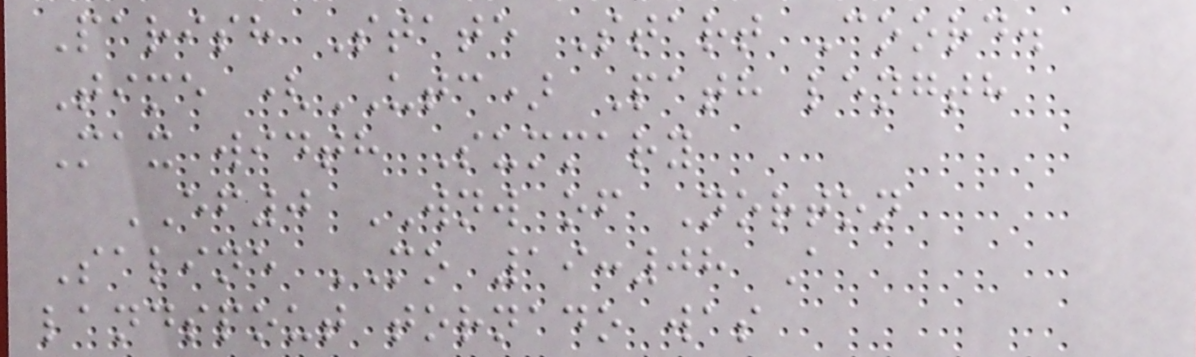Parish State Start Coord.
Time (UTC) Path length
Max width Summary
EF0 WNW of Norton
Saline MO 19:08 A
landspout tornado was
